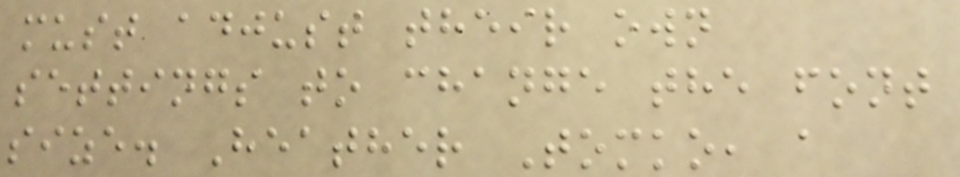must adjust their own
settings to change the font
size. Heather Tomko, a
